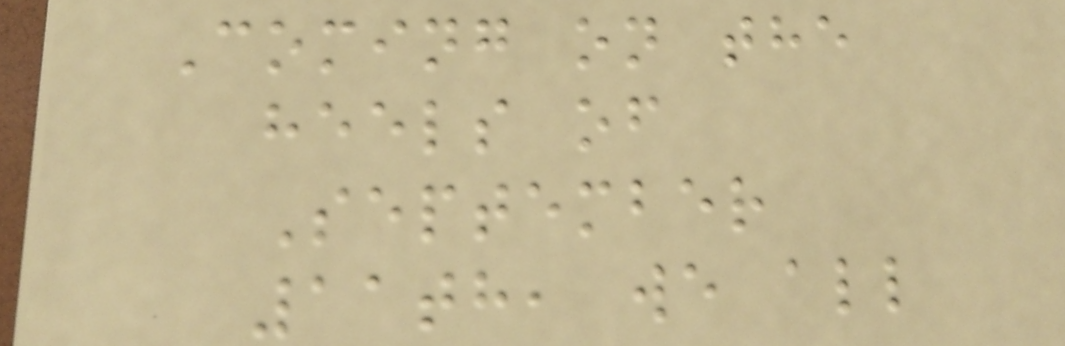Coming on the
heels of
September
11th, we all
